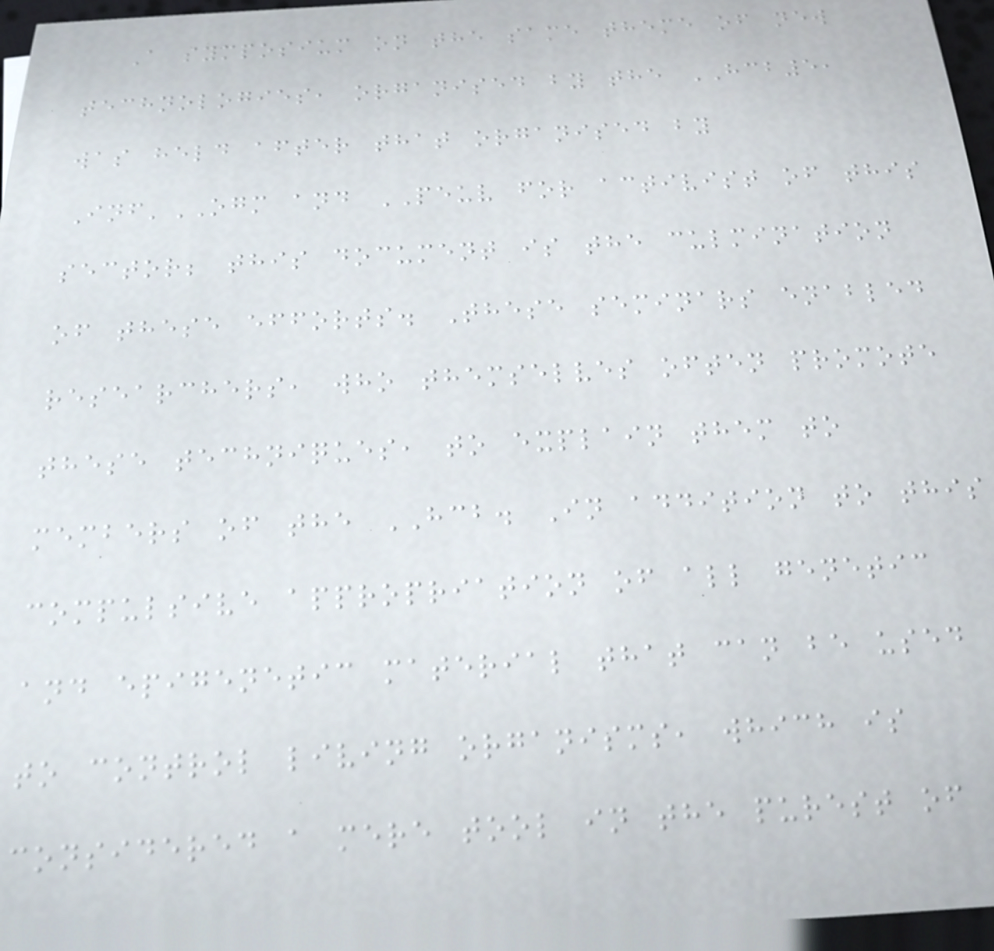A symposium on the same theme of new
technologies, organised by the HCB5,
was held after that organised by
Inf'OGM and PEUV for activist of this
sector; this document is the culmination
of these efforts. These seminars enabled
researchers, who themselves often promote
these techniques, to explain them to
members of the HCB. In addition to this
compulsive appropriation of all genetic
and epigenetic material that can be used
to control living organisms, which is
considered a mere tool in the purest of
